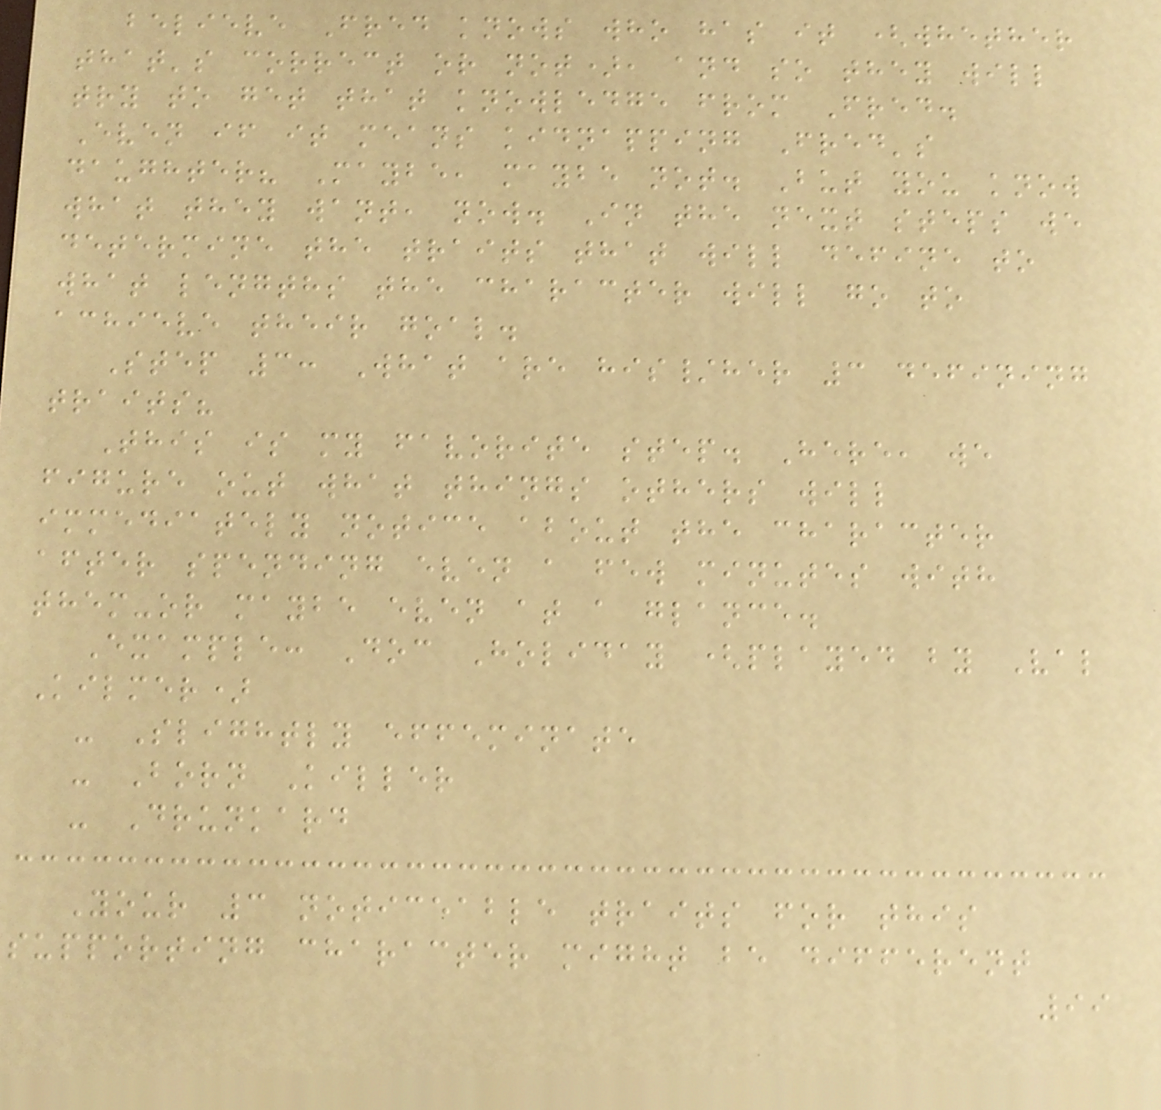believe Fred knows who has it (whether
that's correct or not), and so they will
try to get that knowledge from Fred.
Even if it means kidnapping Fred's
daughter? Maybe, maybe not. But you know
what they want, now. In the next steps we
determine the traits that will define to
what lengths the character will go to
achieve their goal.
Step 3: What are his/her 3 defining
traits?
This is my favorite step. Here, we
figure out what things others will
immediately notice about the character
after spending even a few minutes with
them-or maybe even at a glance.
Example: Doc Holiday (played by Val
Kilmer)
- Slightly effeminate
- Born Killer
- Drunkard
Your 3 noticeable traits for this
supporting character might be different
99
